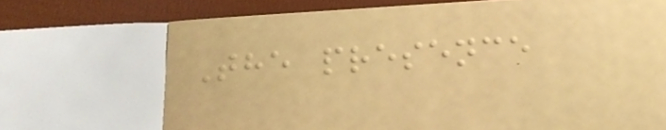The presence
